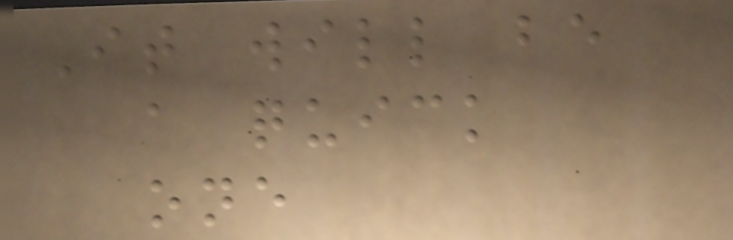It will be
a quick
one
